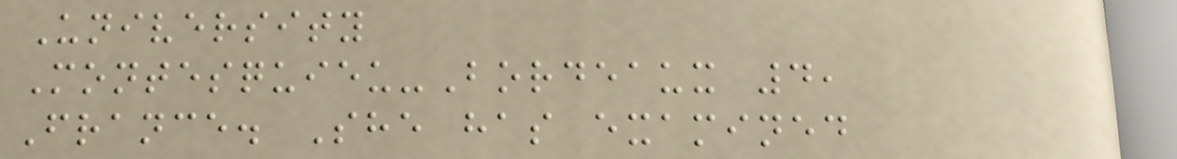University
Montesquieu-Bordeaux 4,
France. She has examined
